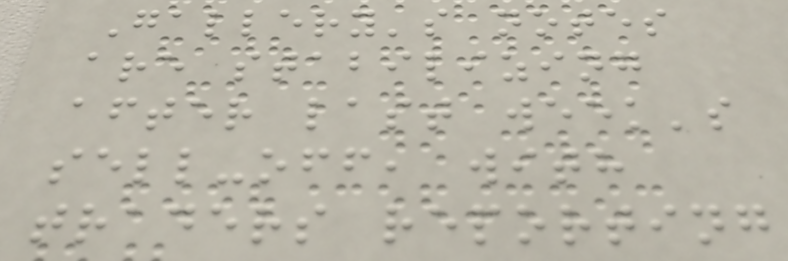Gallery's notes
are stabilizing
after last week's
sell-off, with
traders reporting
